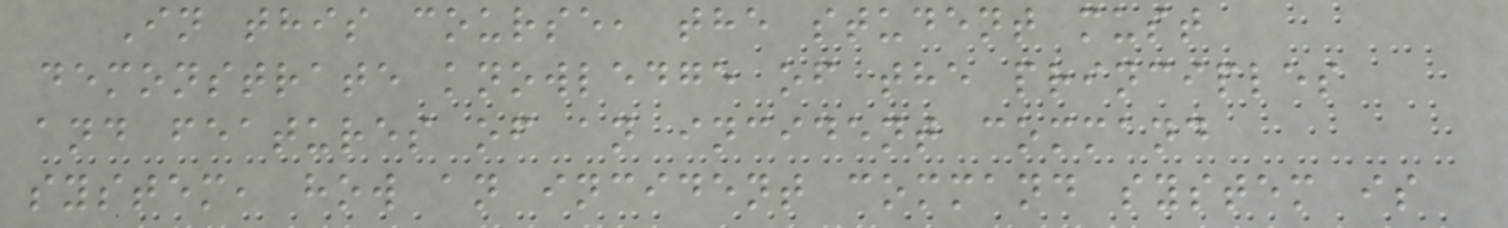In this course, the student must
demonstrate knowledge of the principles
and features of an incident command
system, how an incident command system is
